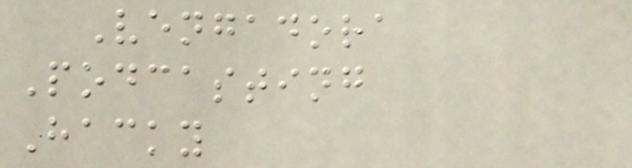Vengadora
Podcasting
Hacky
